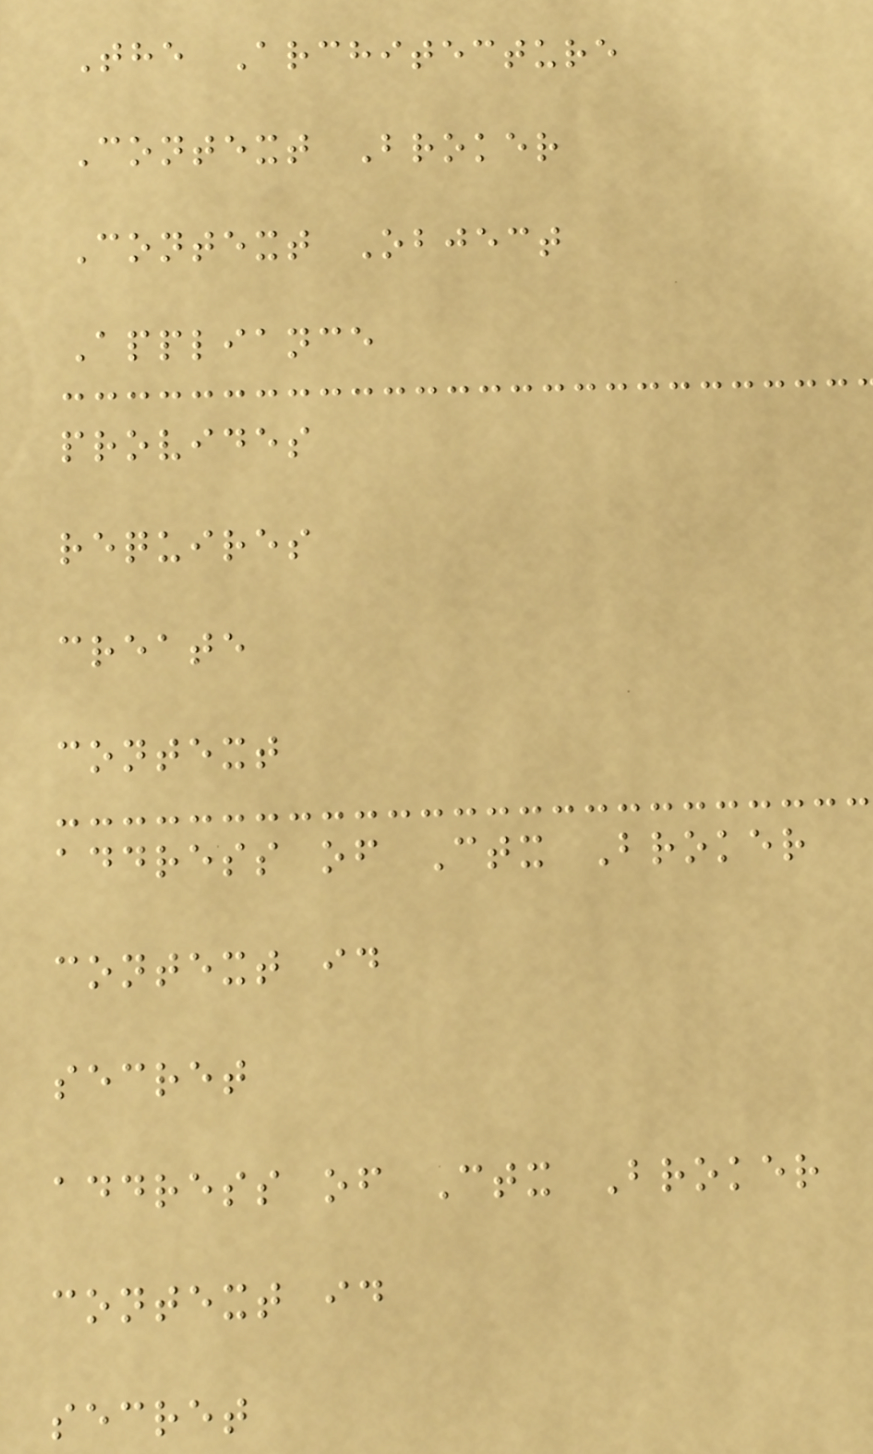The Architecture
Context Broker
Context Object
Appliance
provides
requires
create
context
address of Ctx Broker
context id
secret
address of Ctx Broker
context id
secret
